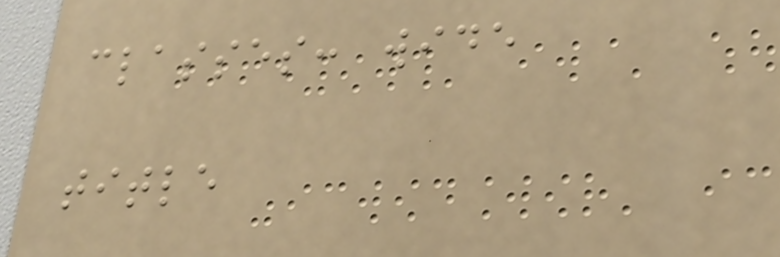classes: wide
title
